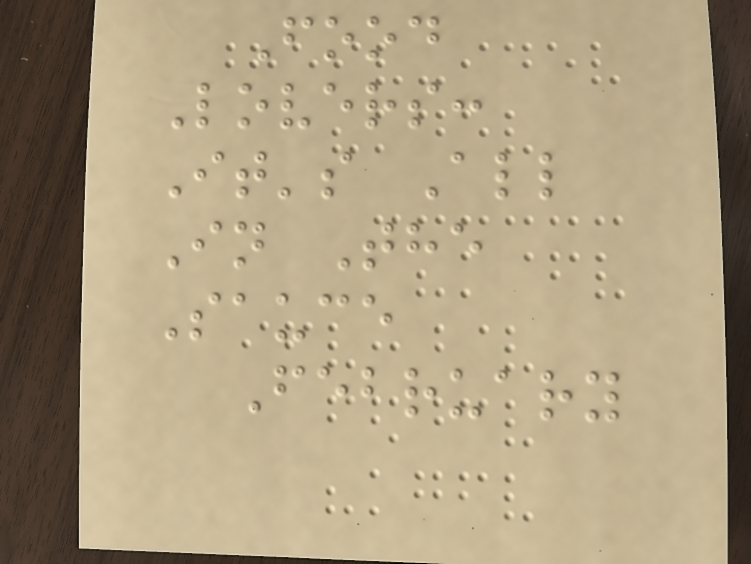Food
Lovers:
It's All
In The
Sauce
February
